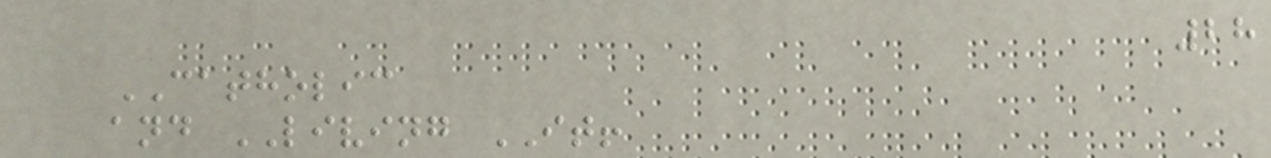28
CATHOLIC
and LIVING IT!
